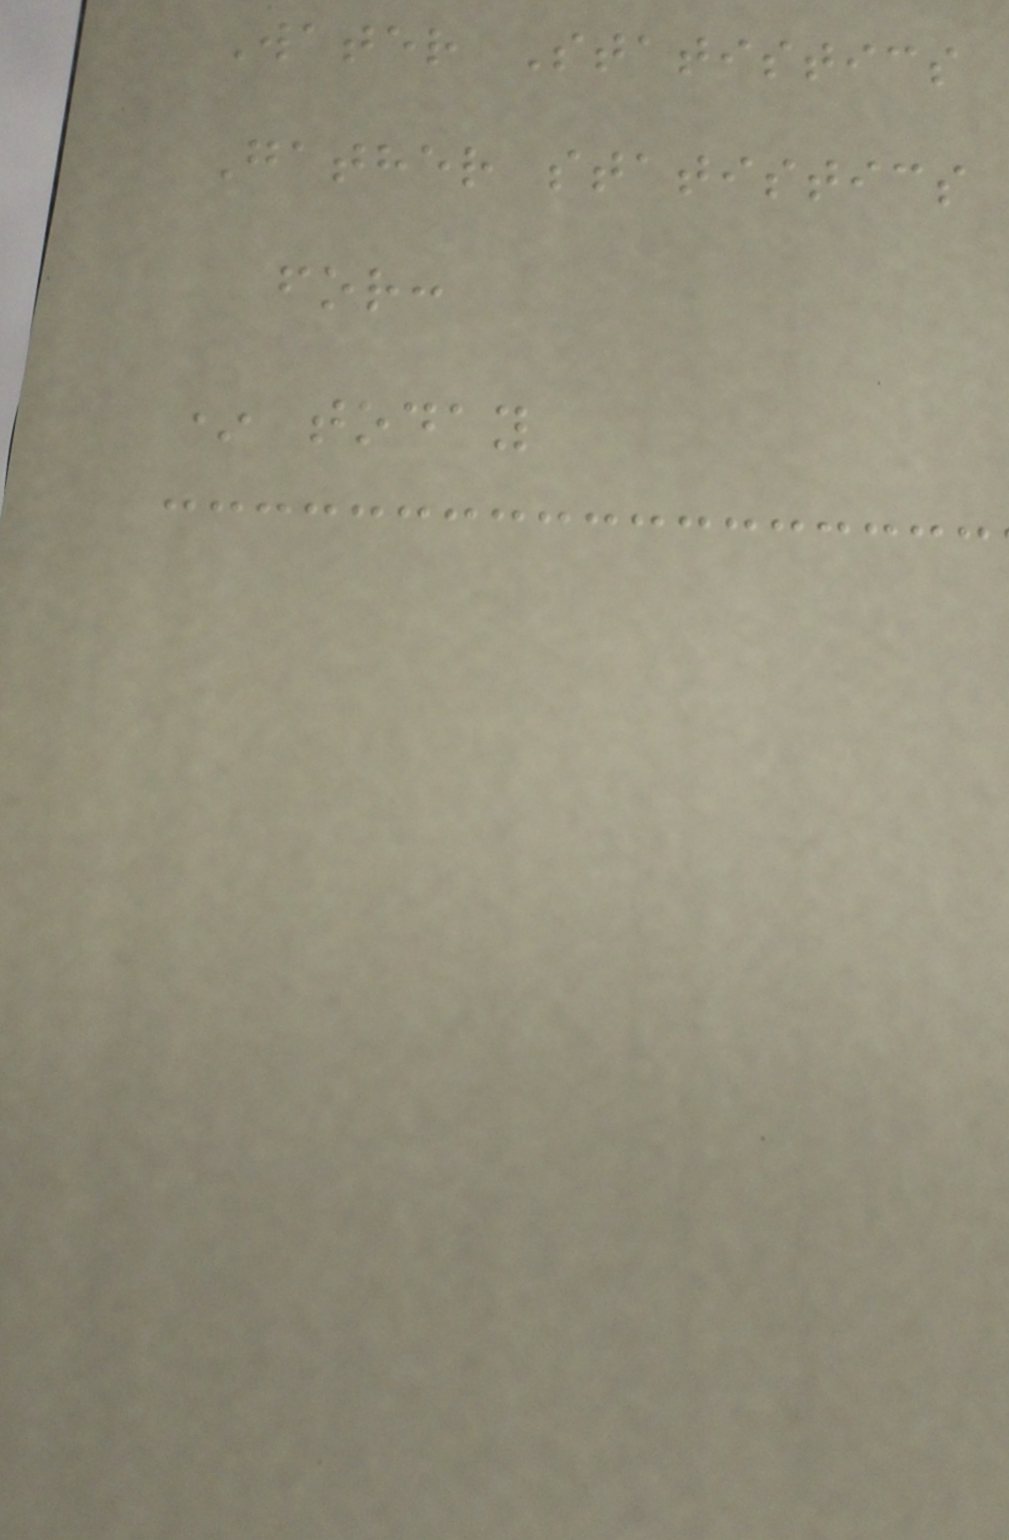Water Statistics
Gather statistics
for:
* today
